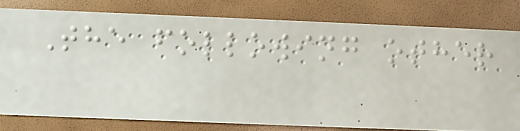The following other
